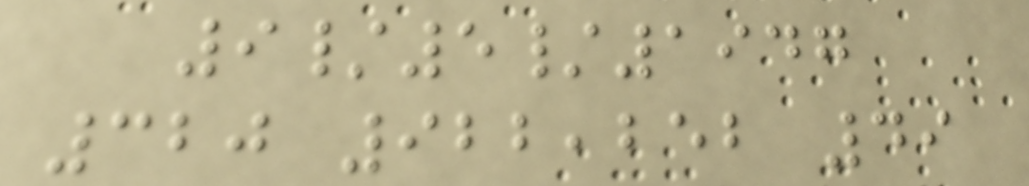9/5/1947
320 922,252 49
